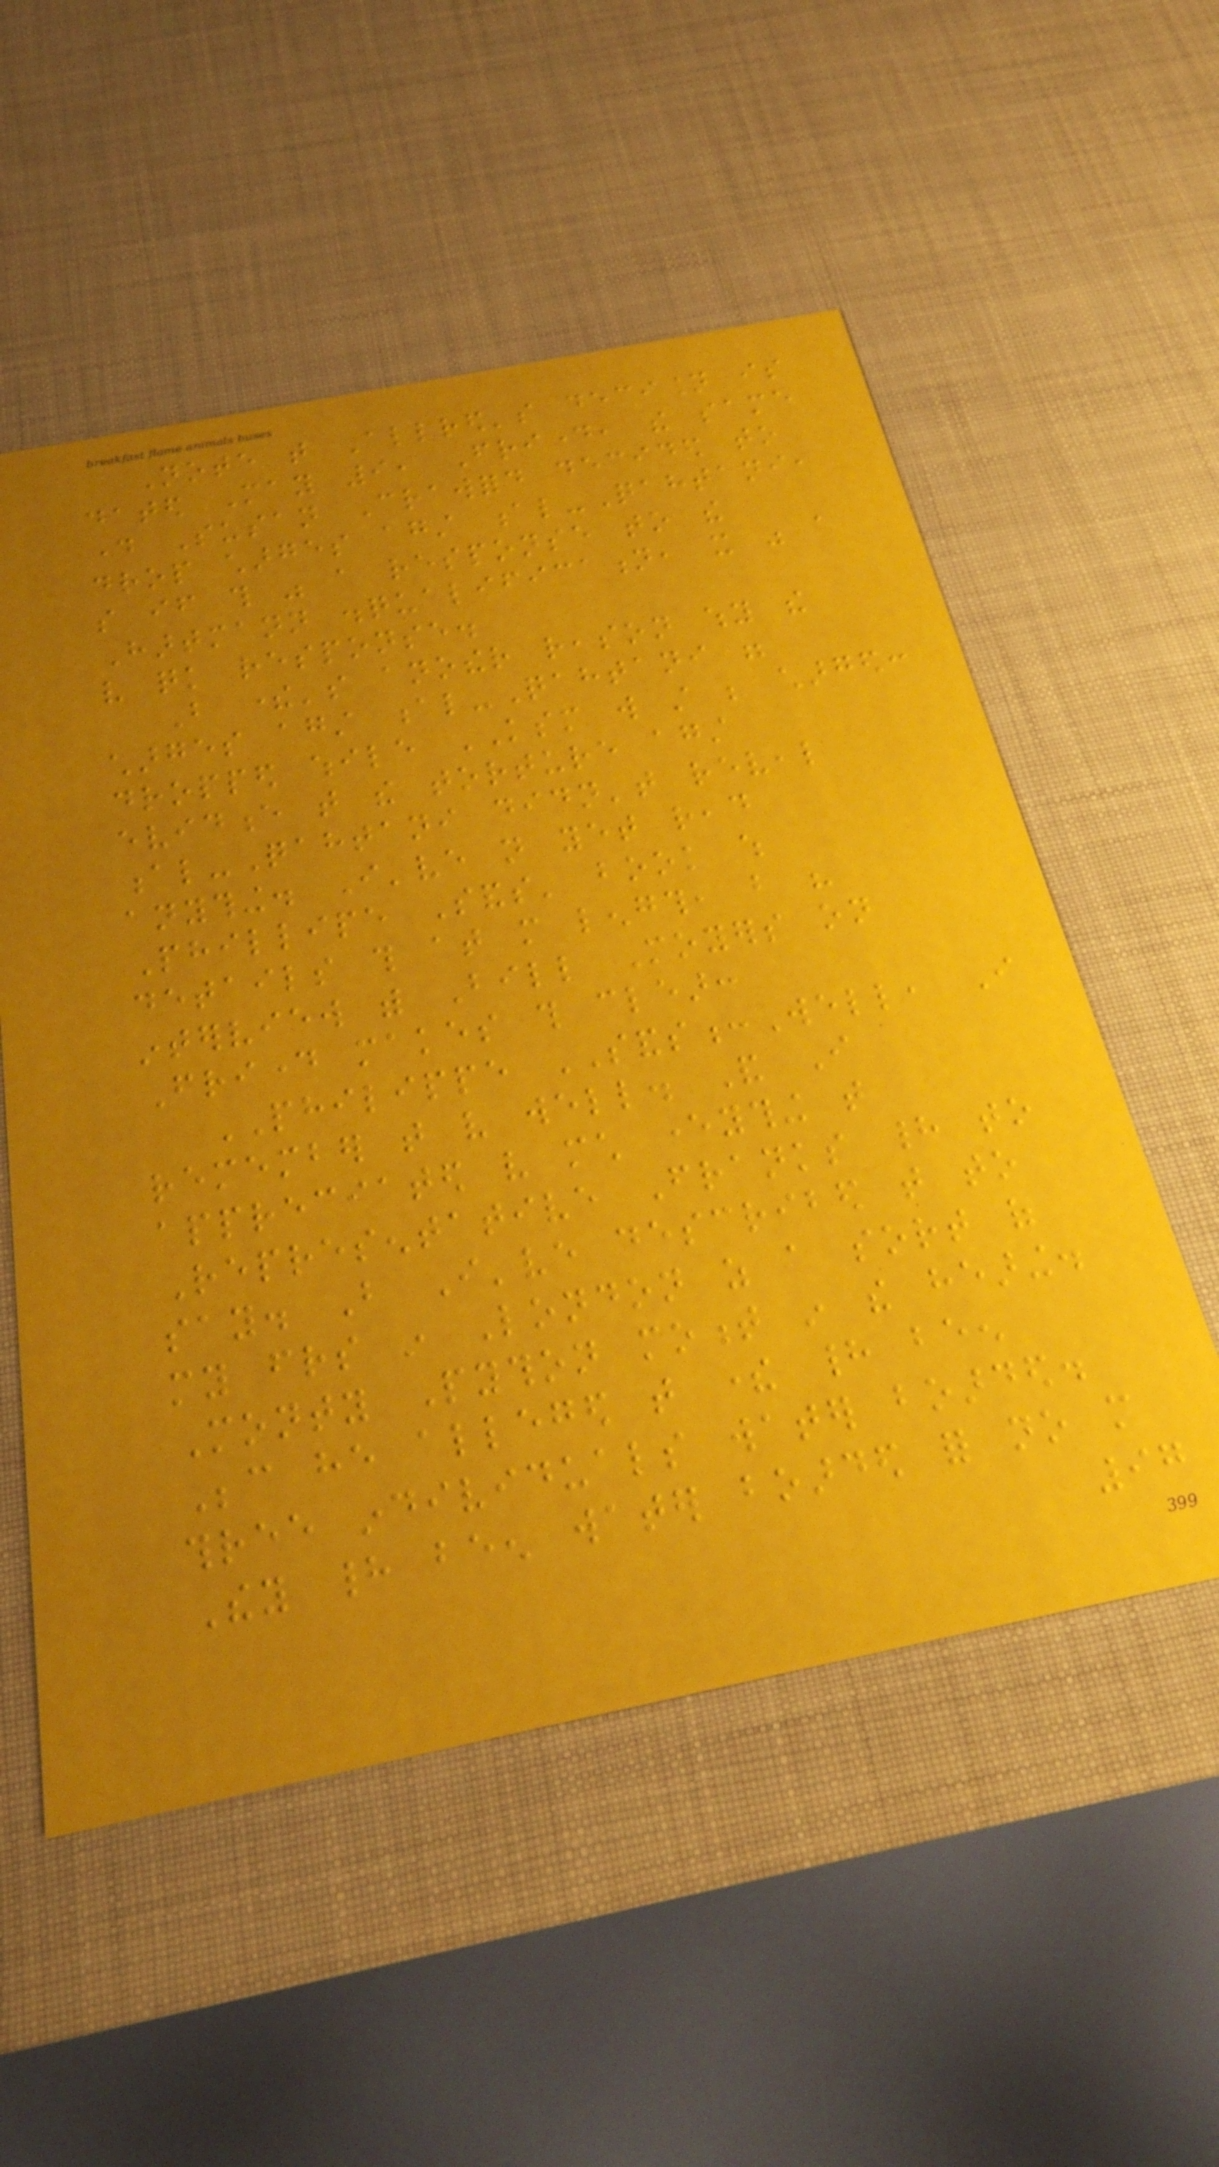Note that Allred's decision is
dated May 9, Friday, the same
day Susan Crawford decided to
drop charges against al-Qahtani,
so if this was a response to the
Hartmann disqualification, it was a
very quick response.
But there's another reason why the
charges against al-Qahtani were
dropped while KSM will still be charged:
evidence that the torture against
al-Qahtani didn't reveal
anything. I've not yet read
Phillipe Sands' book which
details this at more length, but his
interview with Bill Moyers on
Friday makes this clear:
PHILIPPE SANDS:Well, I
remember that very well. And I
appreciated very much everything that
Representative Franks had to
say. But I've described that to
my friends in London as a sort of
Monty Python moment in the hearing.
Because he alleged that there had been
three individuals water boarded.
They had been water boarded for no more
97
